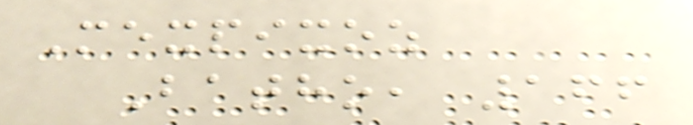Mexpixoz
Batho, 166
